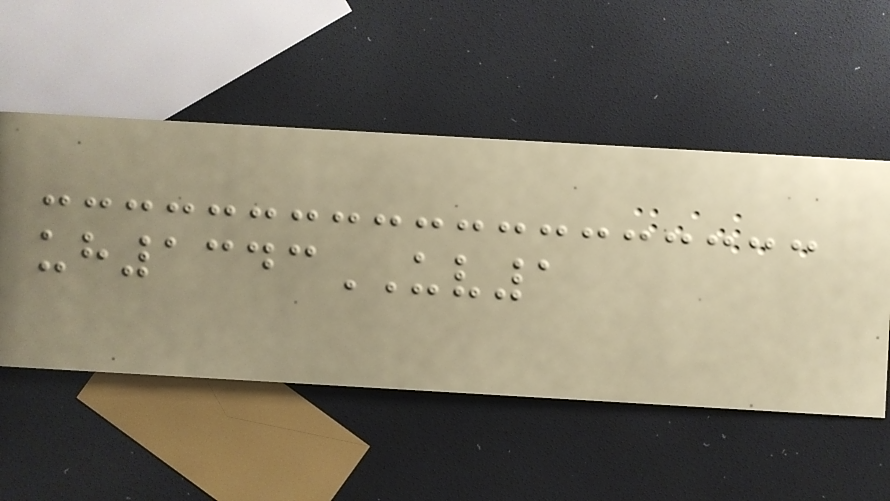uh1343UV1
